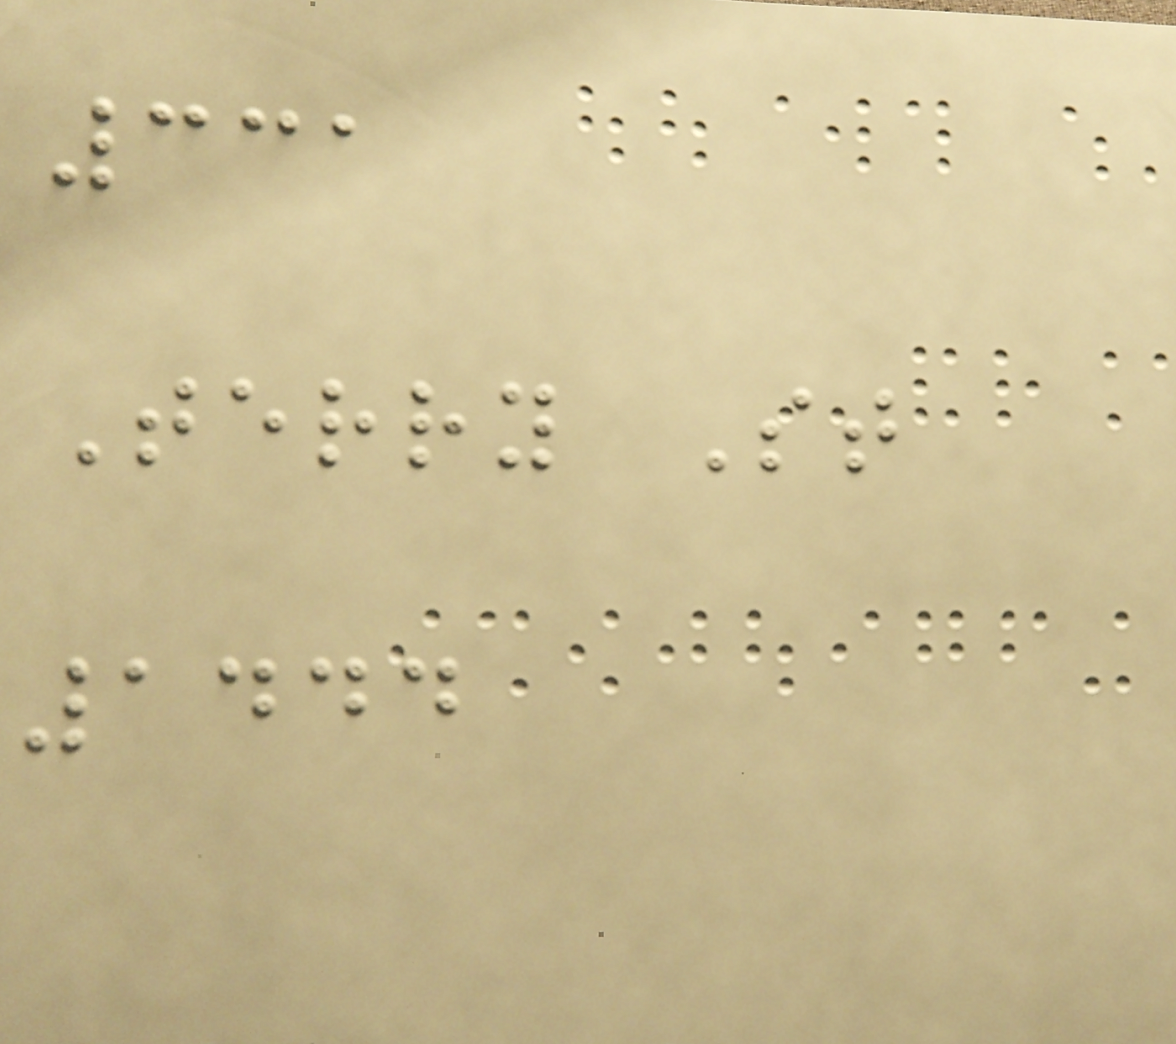331
Terry St
1444
